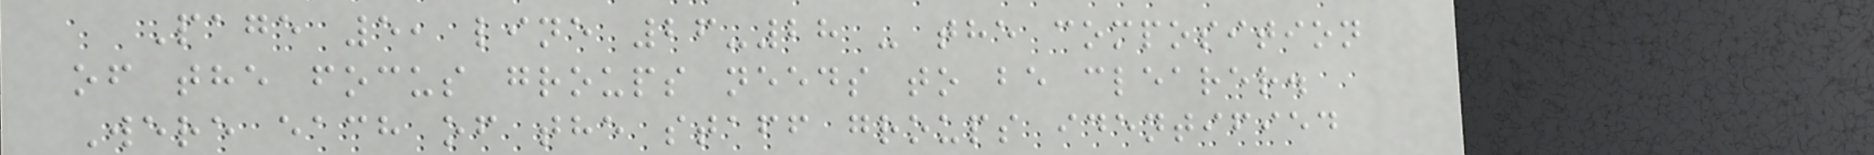Page 5, line 26-28 - the composition
of the focus groups needs to be clearer.
Were each of the staff groups identified
